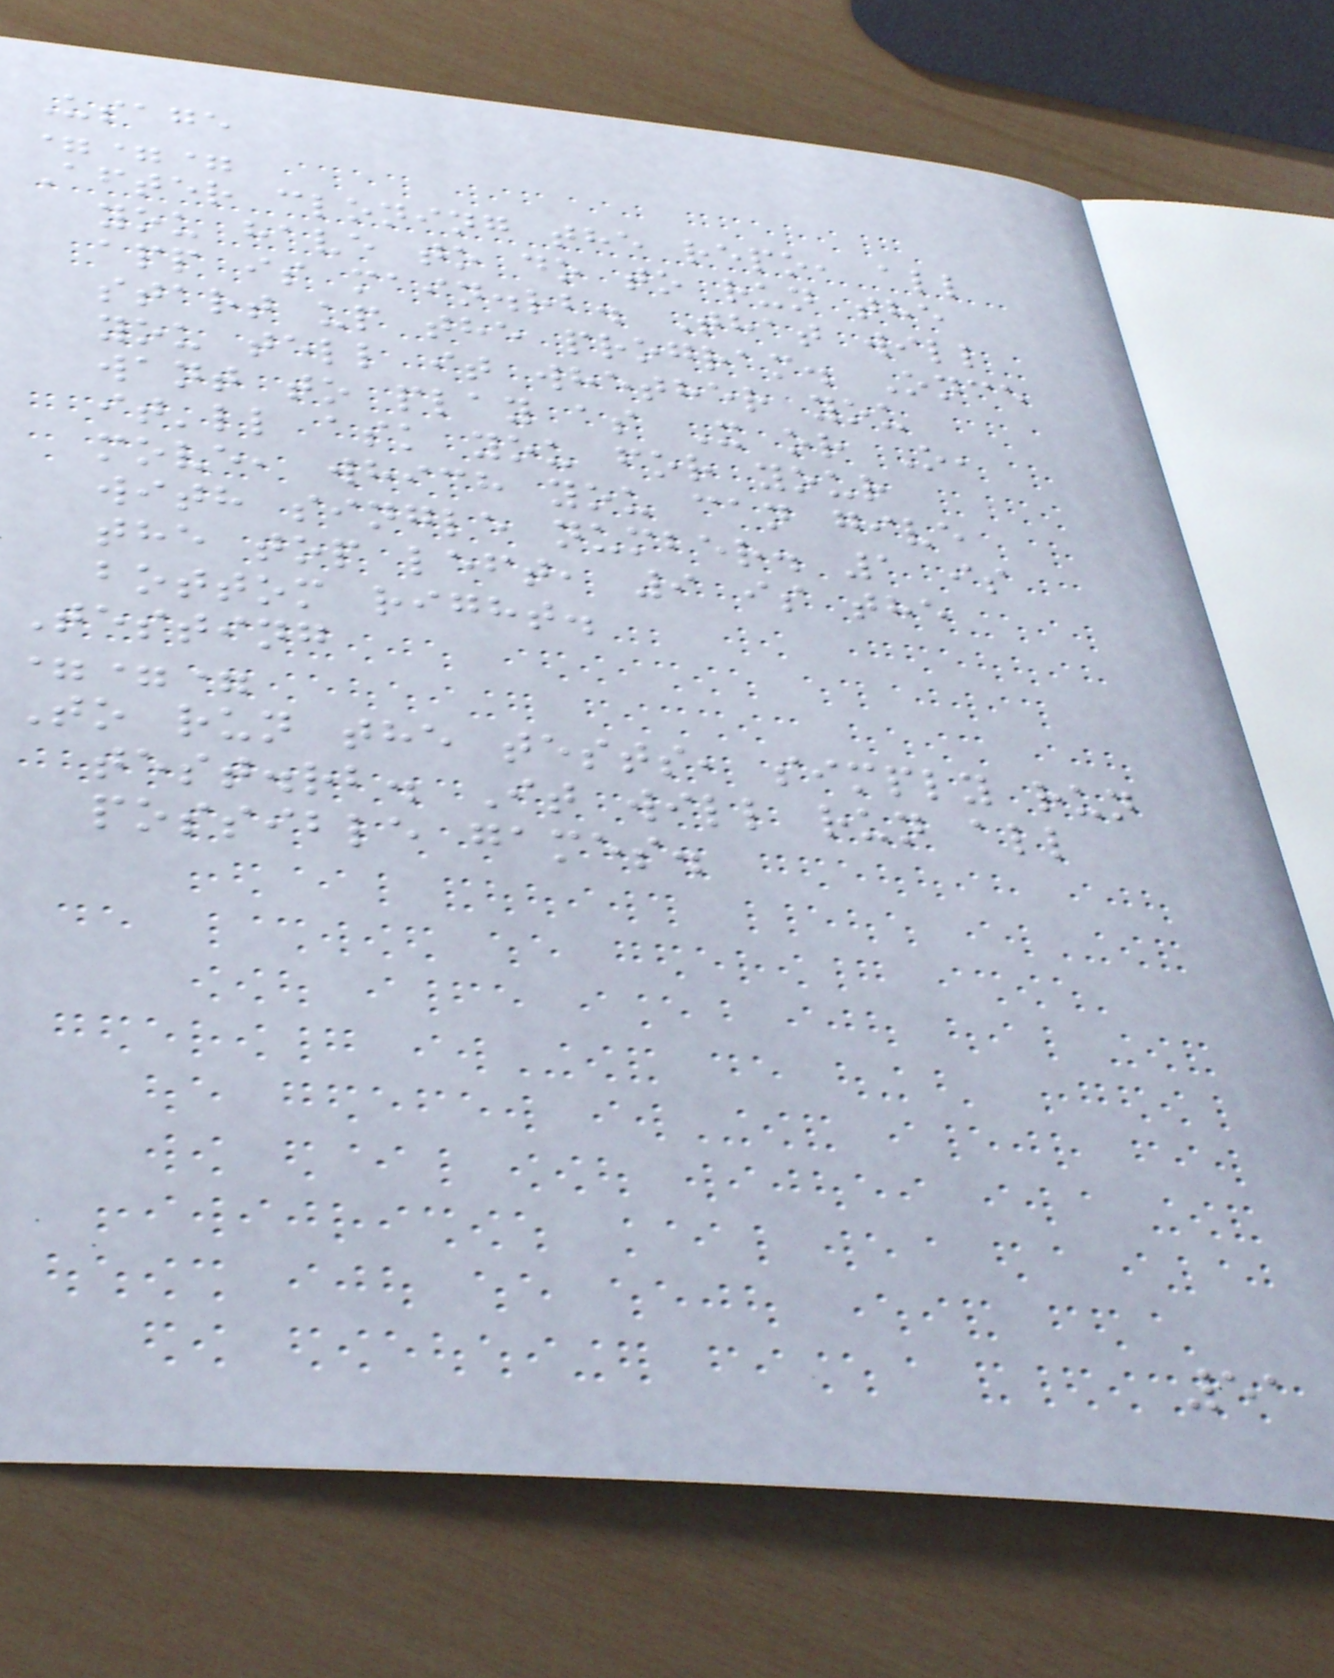Usage
===
After cloning the repo, all
you have to do to run the
app is main.rb. That will
start up the program. Once
you tell it whether you
want to play as X or O,
it'll ask you for your
move, which you can give
with single number. 1 is
the top left, 9 is the
bottom right.
Testing
===
To run the tests, simply run
test.rb. It will run all
possible games.
51
